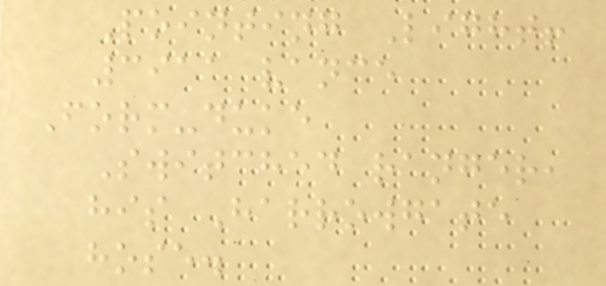Pointing Light!
3911 vance
Form-duke
Switched ranger,
his Harrowgate
hose.
